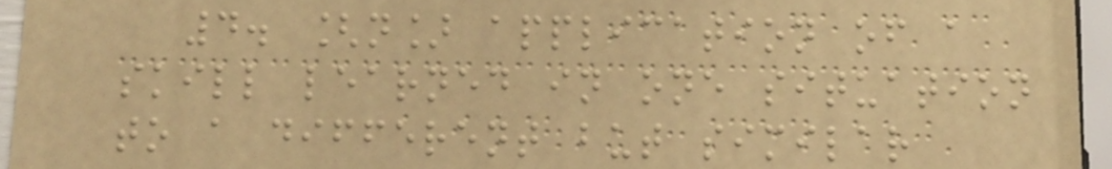4. [n] application of a
skill learned in one situation
to a different but similar
